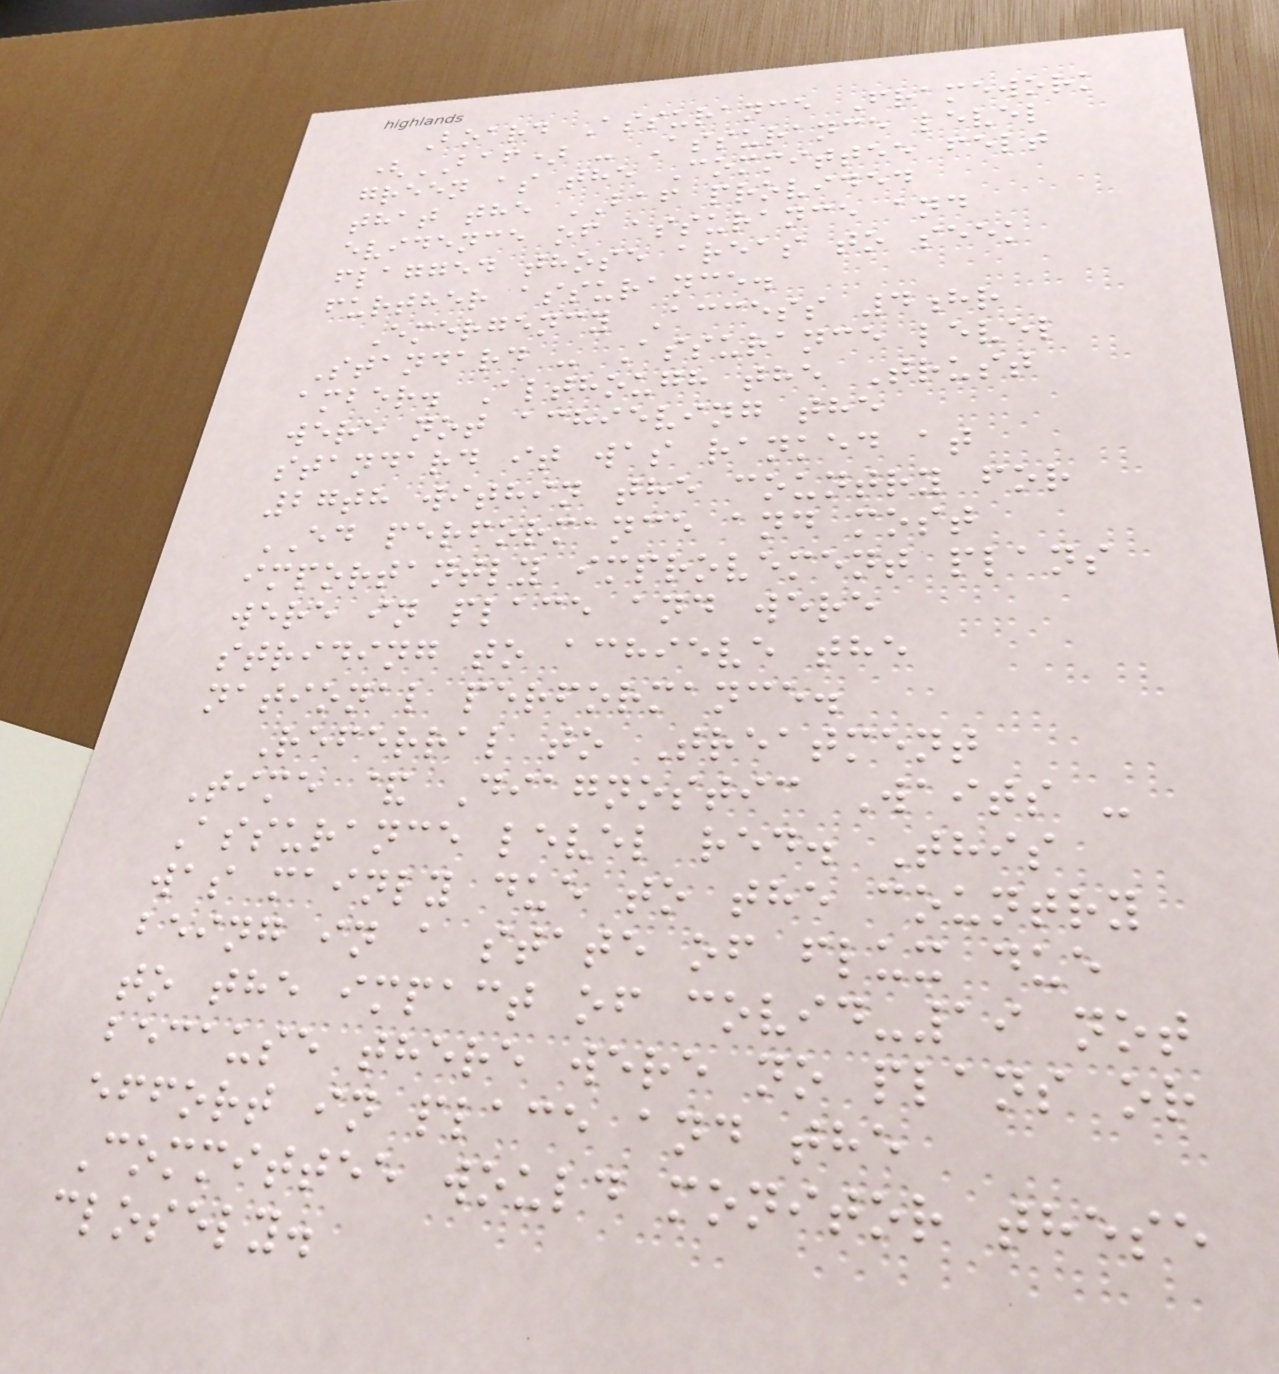Board Assurance Framework
(BAF) - Assurance level
green as the Committee felt
that the BAF provided
evidence of assurance and
flagged those areas to seek
further assurance.
Emergency Access 4hr
Standard - Assurance level
amber. Although the Trust
were not achieving the
standard it was ranked at
27th within the country for
ED performance and most
importantly improvement plans
were in place and were
striding to achieve the
national performance.
Referral to Treatment
Time & Diagnostic Waits -
Assurance level red. This
was mainly due to the country
being in a state of flux due
to the impact of covid-19 not
because there were no plans or
effort in place and the
Committee would monitor these
closely.
